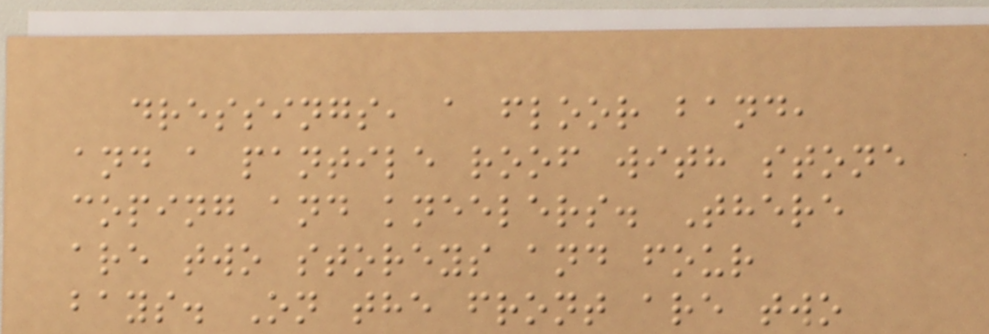dressings, a floor band,
and a pantile roof with stone
coping and kneelers. There
are two storeys and four
bays. On the front are two
